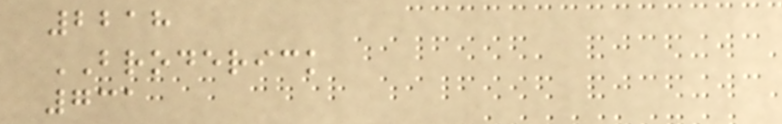2218
BRODERICK
731
